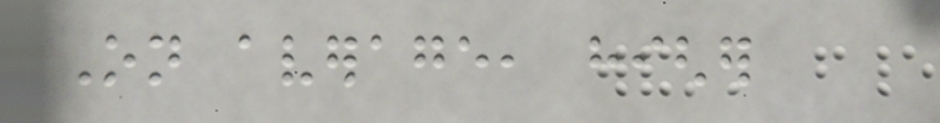On average, higher
